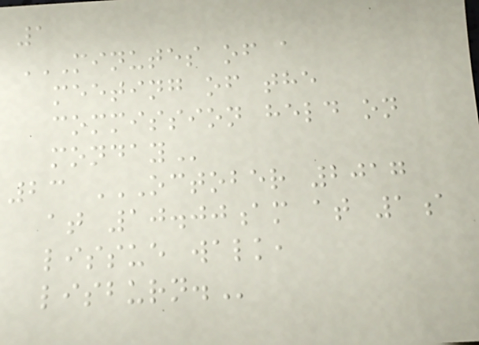1
MINUTES OF A
MEETING OF THE
COMMISSION HELD ON
MONDAY
23 OCTOBER 2017
AT 10.00AM AT 1A
LISSUE WALK,
LISBURN.
